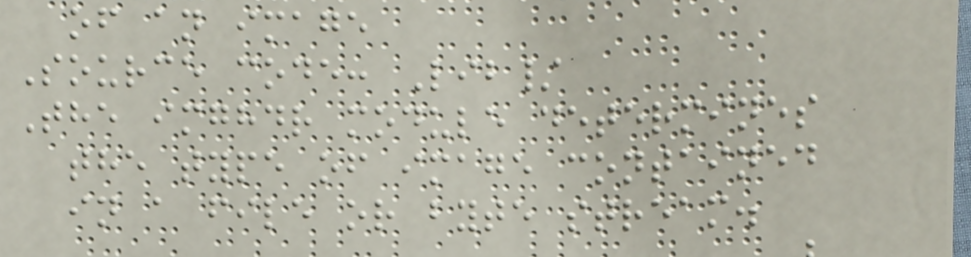of an image
Source code: Lib/
The imghdr module determines
the type of image contained
in a file or byte stream.
